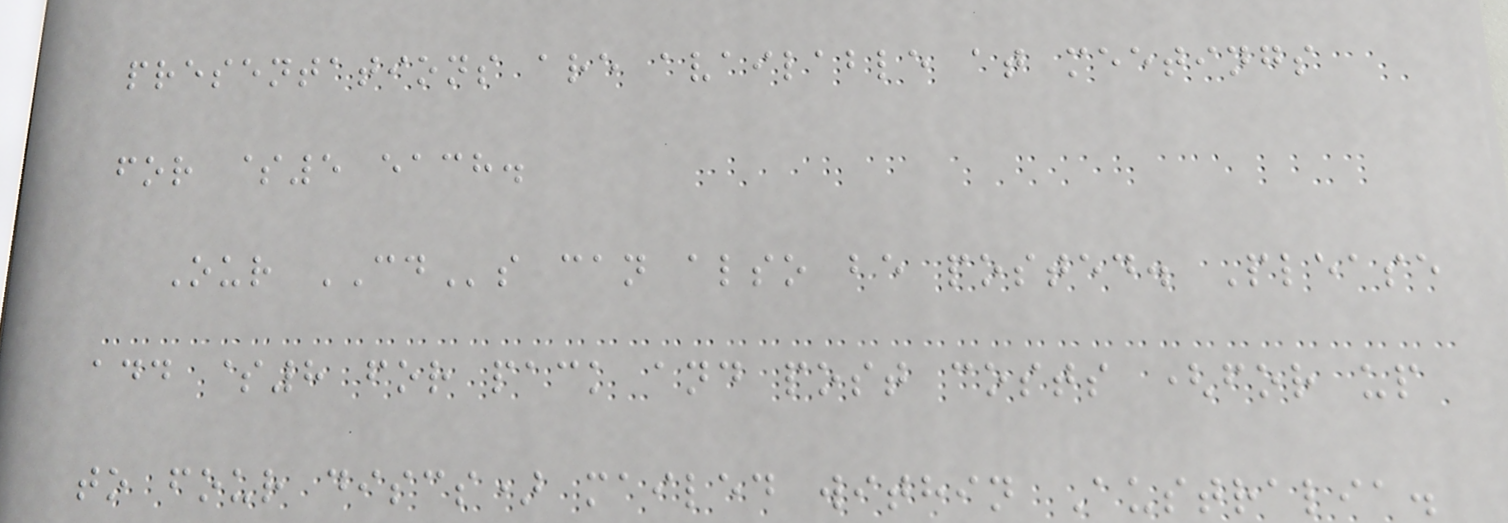presentations are available at meetings
for $5 each.
Our CDs can also be posted. Please
add $8 for pack and post costs (for up
to four discs) mailed within Australia.
